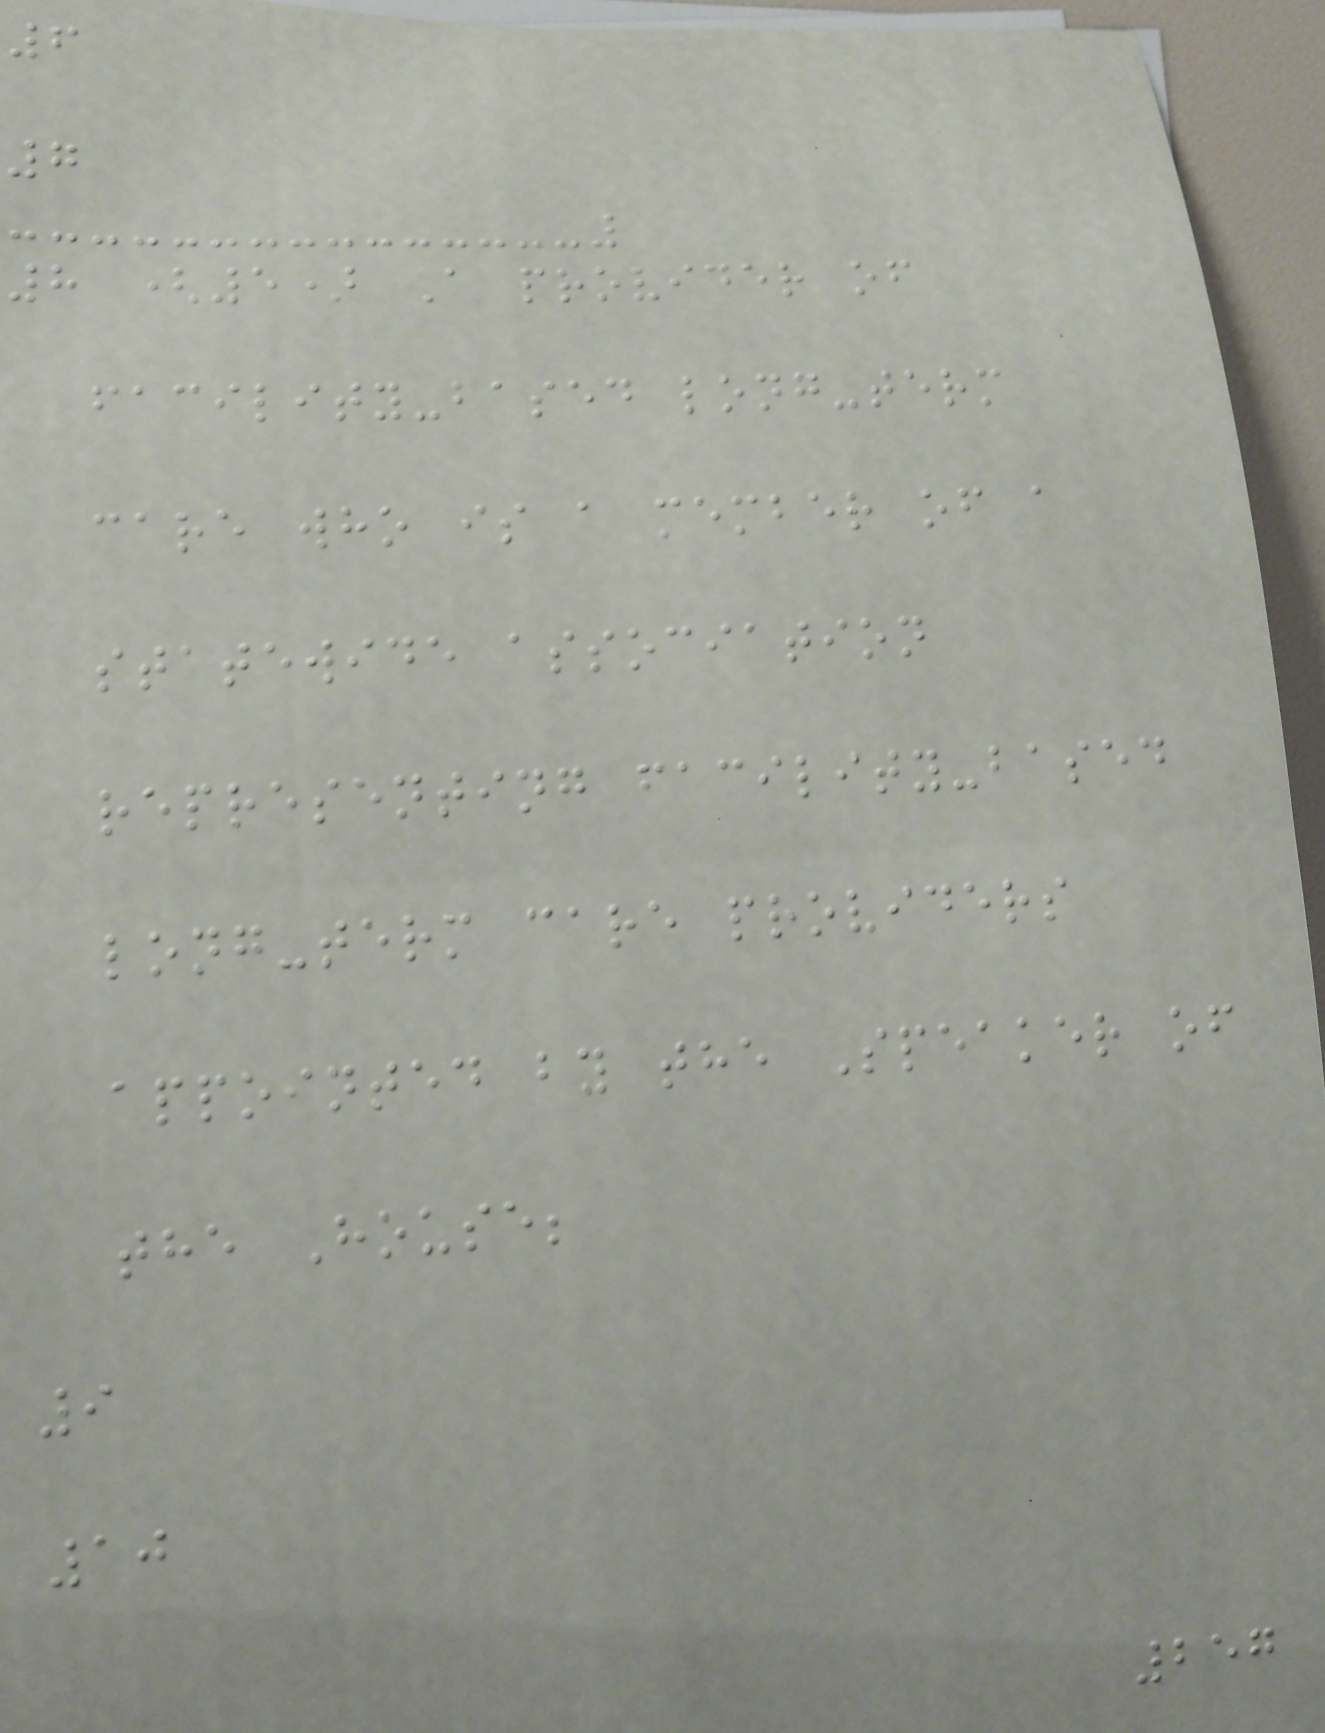6
7
8 (5) A provider of
facility-based long-term
care who is a member of a
statewide association
representing facility-based
long-term care providers
appointed by the Speaker of
the House;
9
10
257
